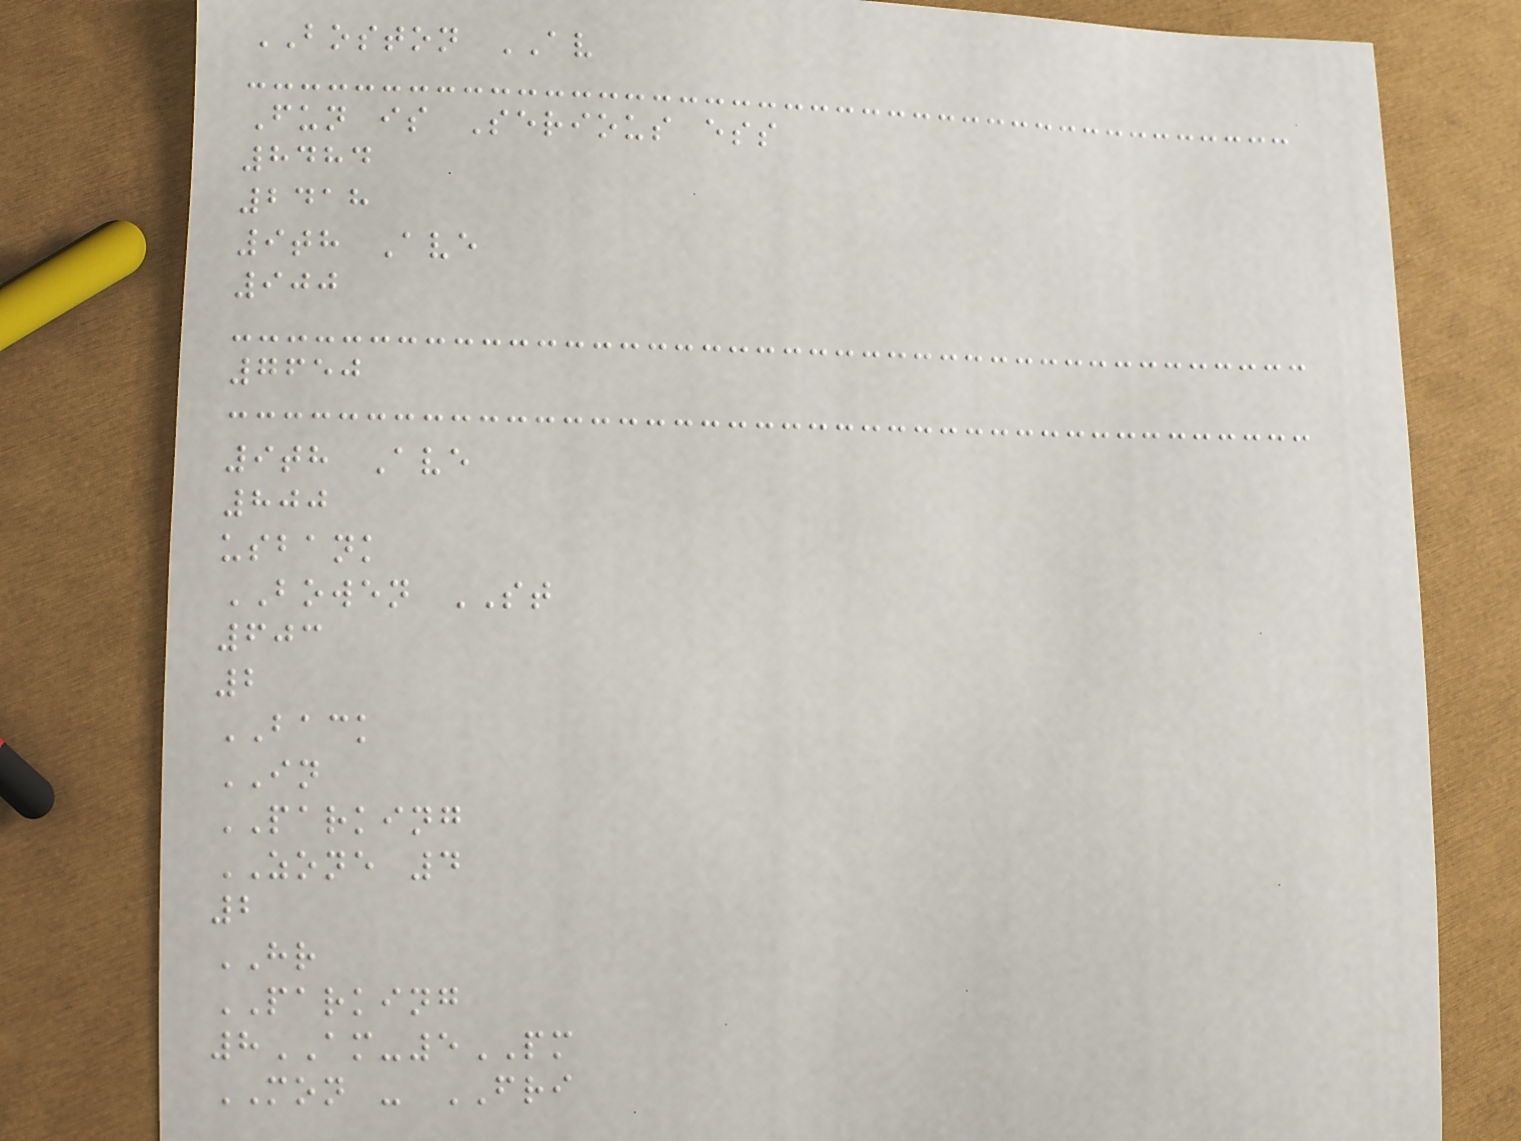BOSTON AV
Fun is Serious ess
8484
2418
9th Ave
900
7650
9th Ave
800
usbank
BOWEN ST
603
2
BACK
IN
PARKING
ZONE 4
2
HR
PARKING
8AM-5PM
MON - FRI
